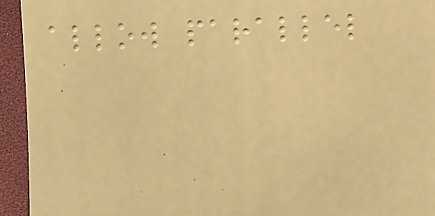allow parallel
